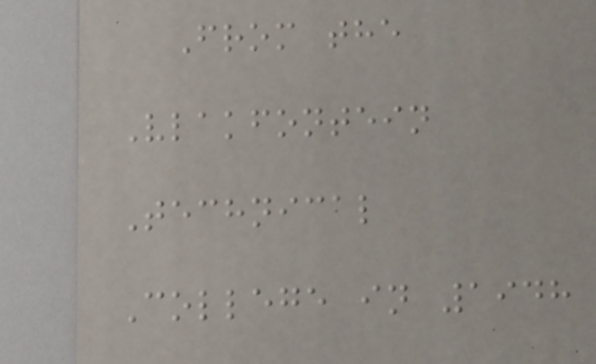From the
Vlakfontein
Technical
College in 1948
